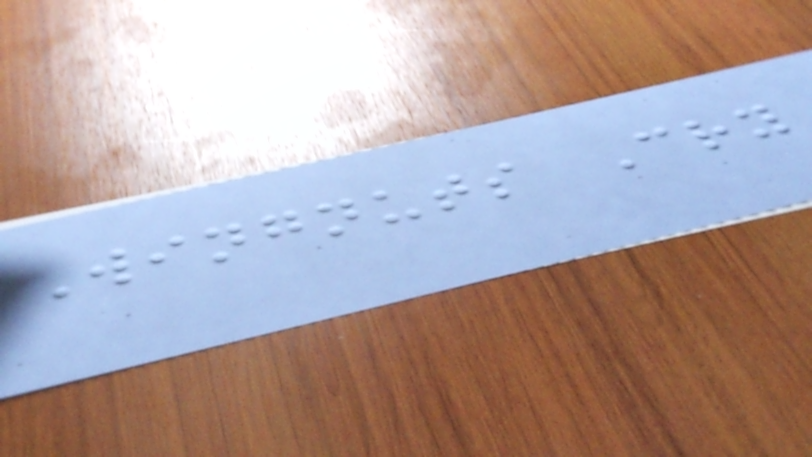Wingnuts Cry
